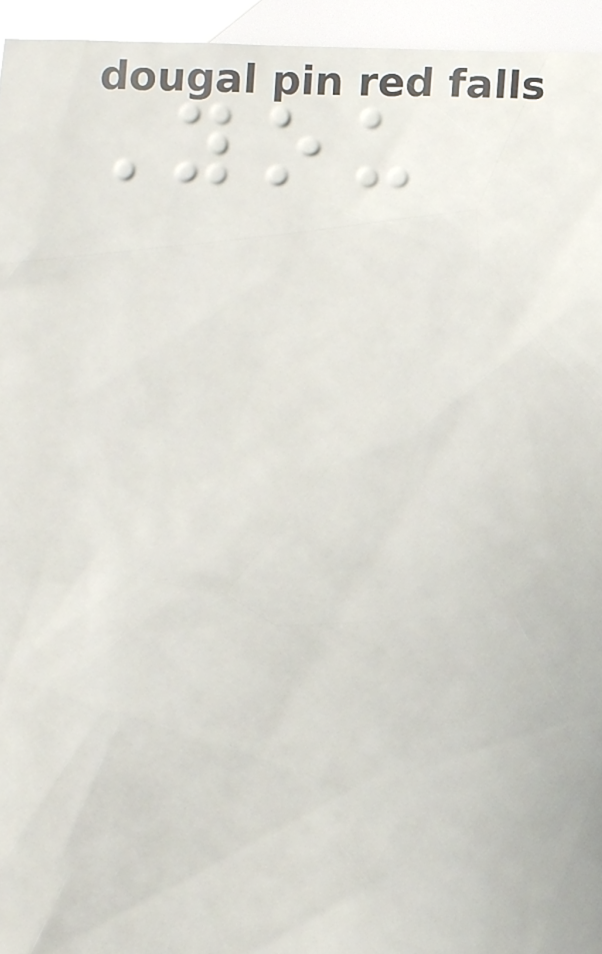You
